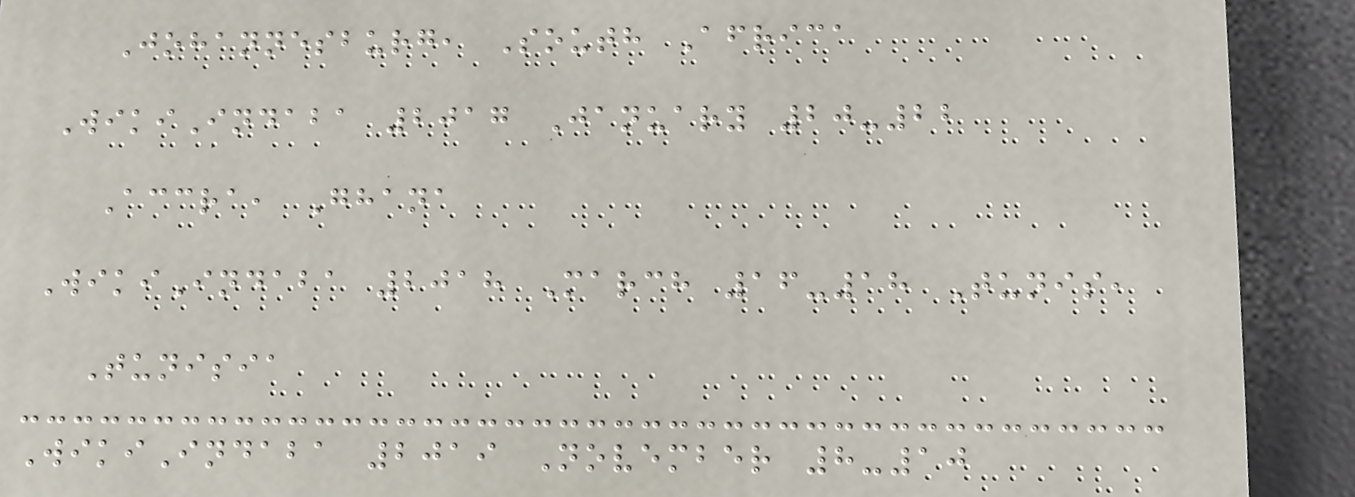Johannesburg, South Africa
WikiIndaba 2017 January 20-22
Accra, Ghana
WikiIndaba 2018 March 16-18 Tunis,
Tunisia
WikiIndaba 2019 November 8-10
